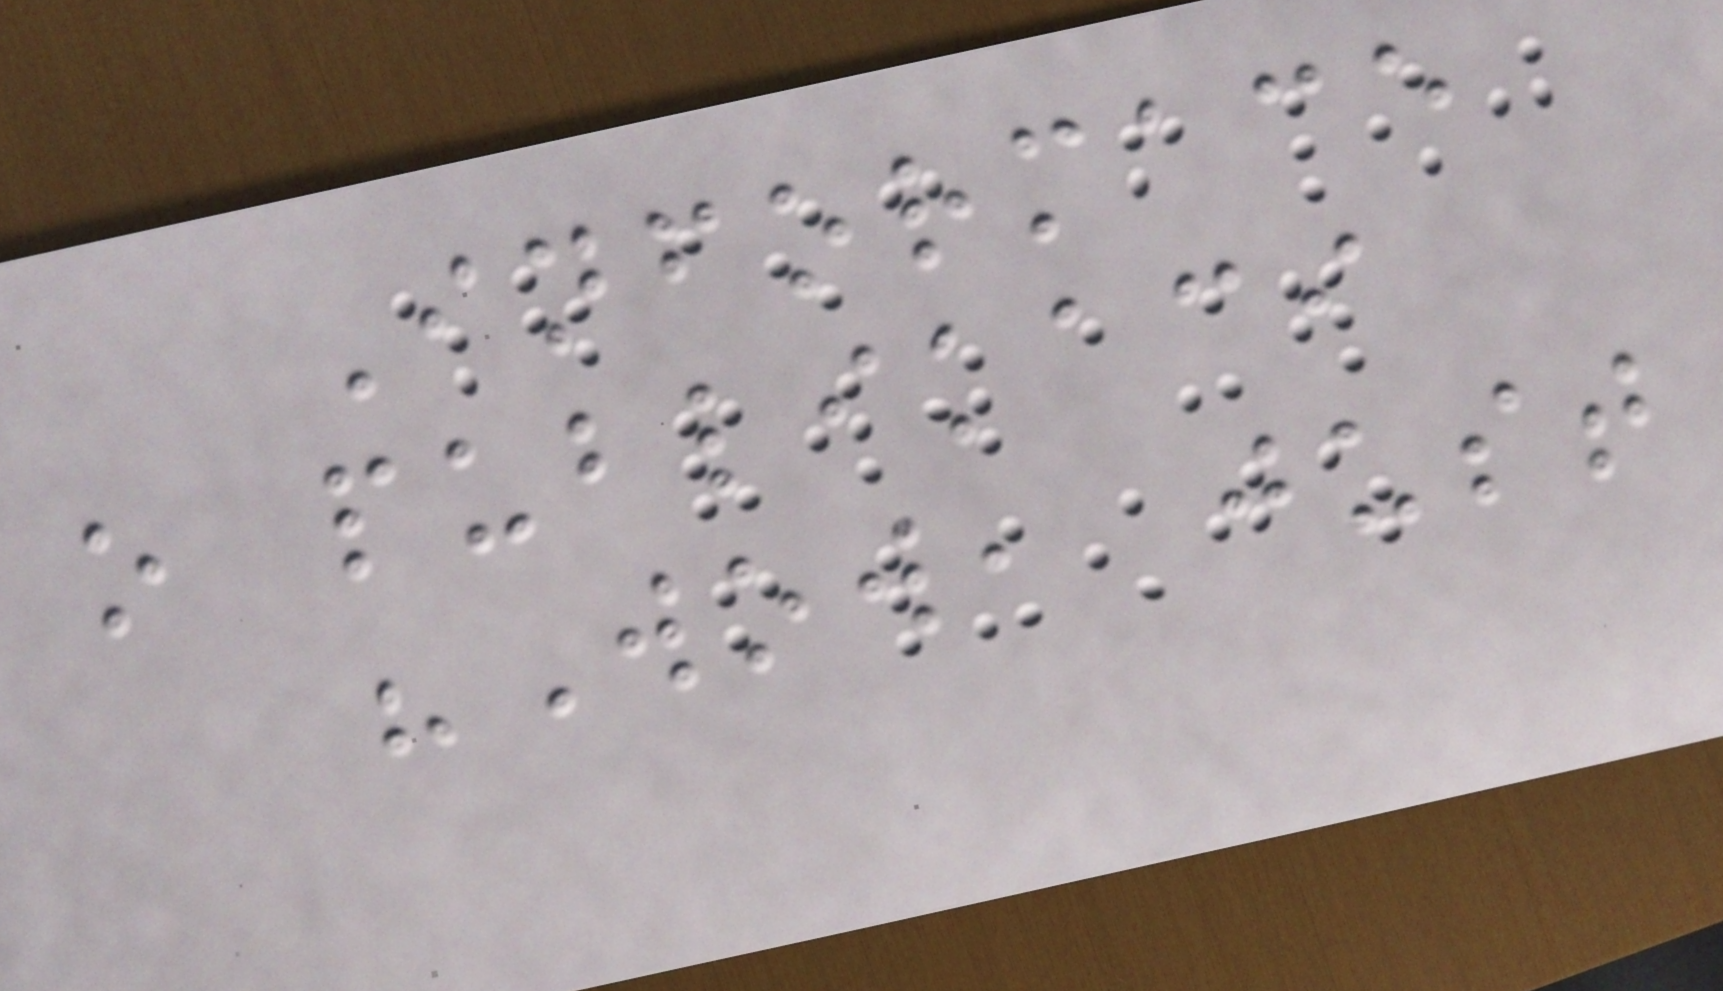Informace
o publikaci
"Wow, just
